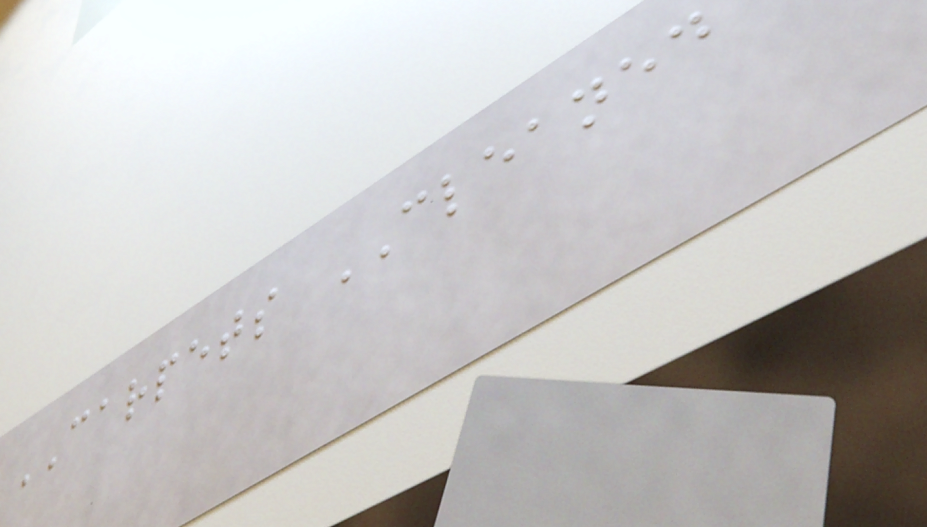CARPETS CLEANED
